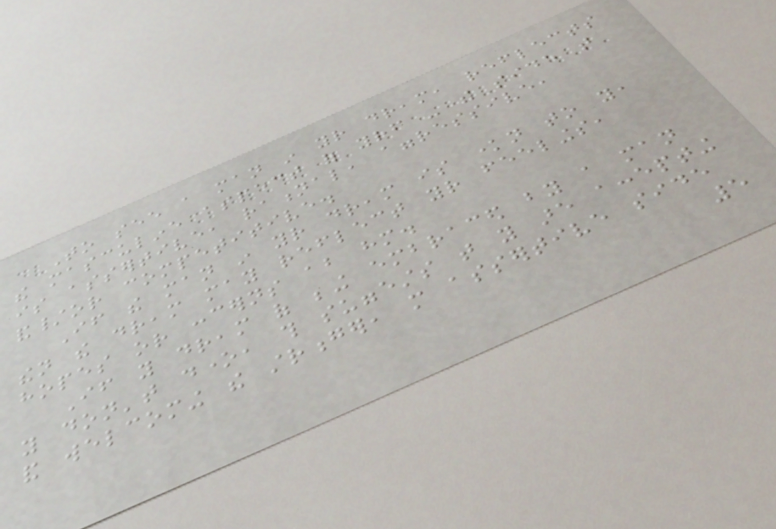To see a man in your dream, reflects
the masculine aspect of yourself - the side that
is assertive, rational, aggressive,
and/or competitive.
If the man in your dream is known to you,
then the dream may reflect your feelings,
hopes or concerns about him.
If you dream of being embraced by a man
you don't done, this suggests that you are accepting
and welcoming the stronger, more assertive side
5
